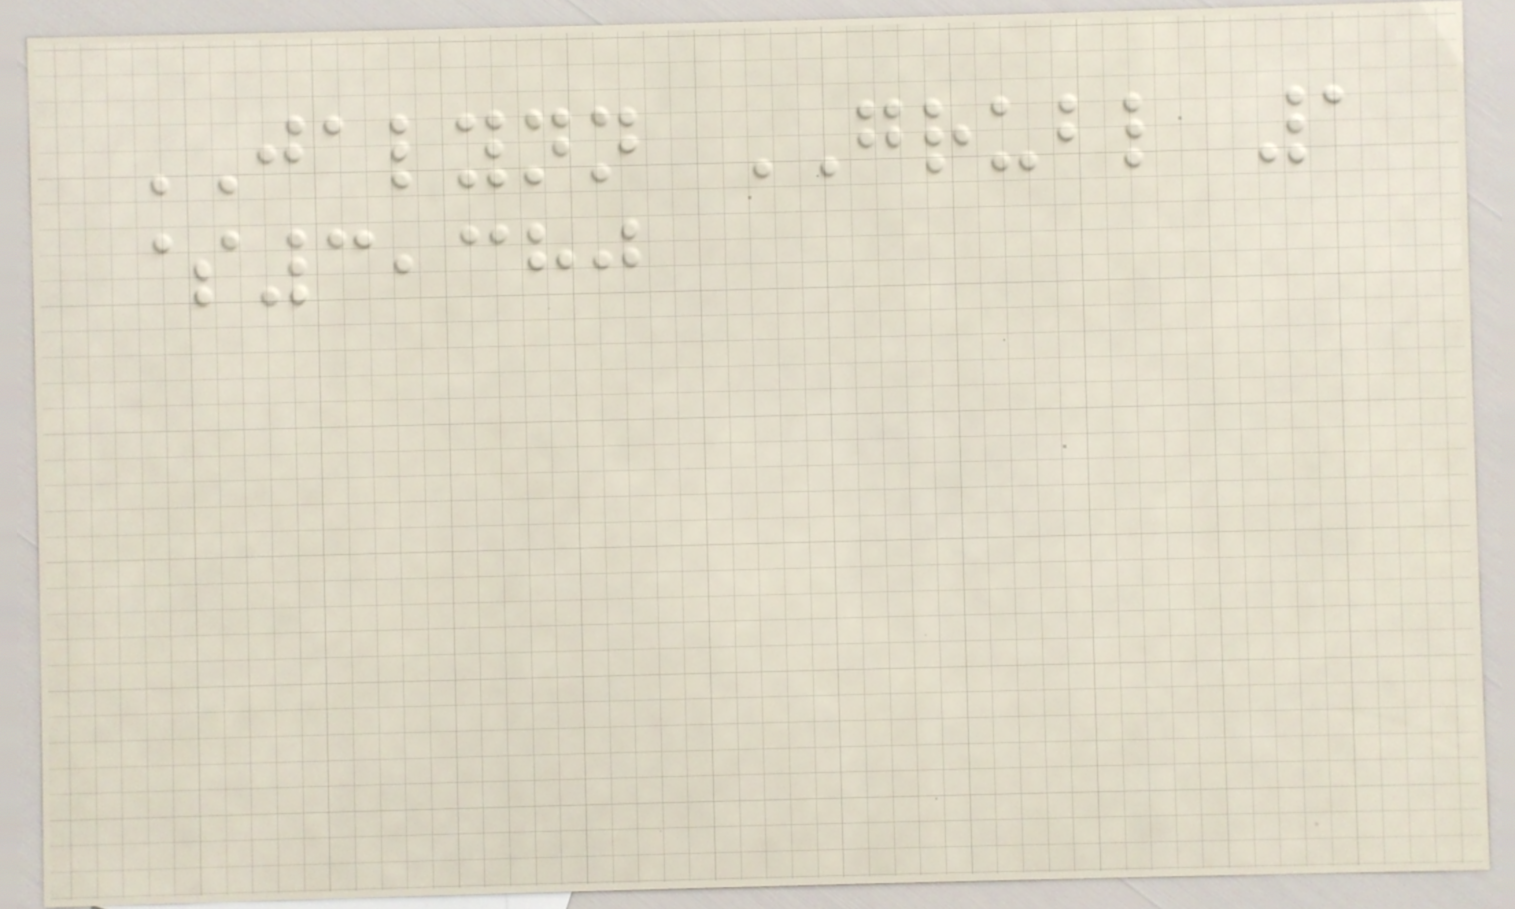JALYNN GRUBL 1
$3,380
